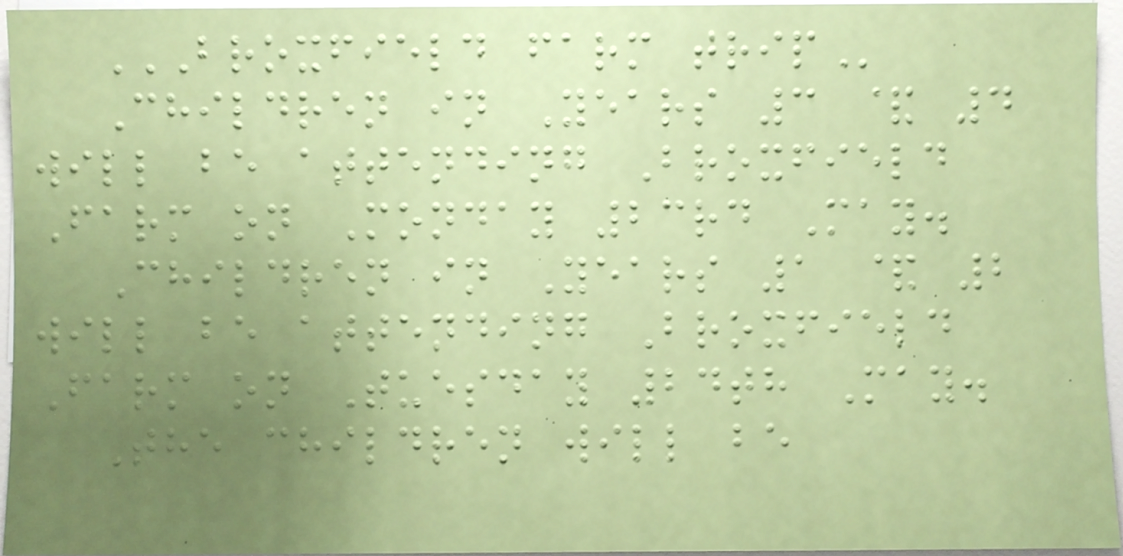BROXFIELD FARM TRIP
Children in Years 3 & 4
will be attending Broxfield
Farm on Monday 23rd May.
Children in Years 1 & 2
will be attending Broxfield
Farm on Tuesday 24th May.
The children will be
